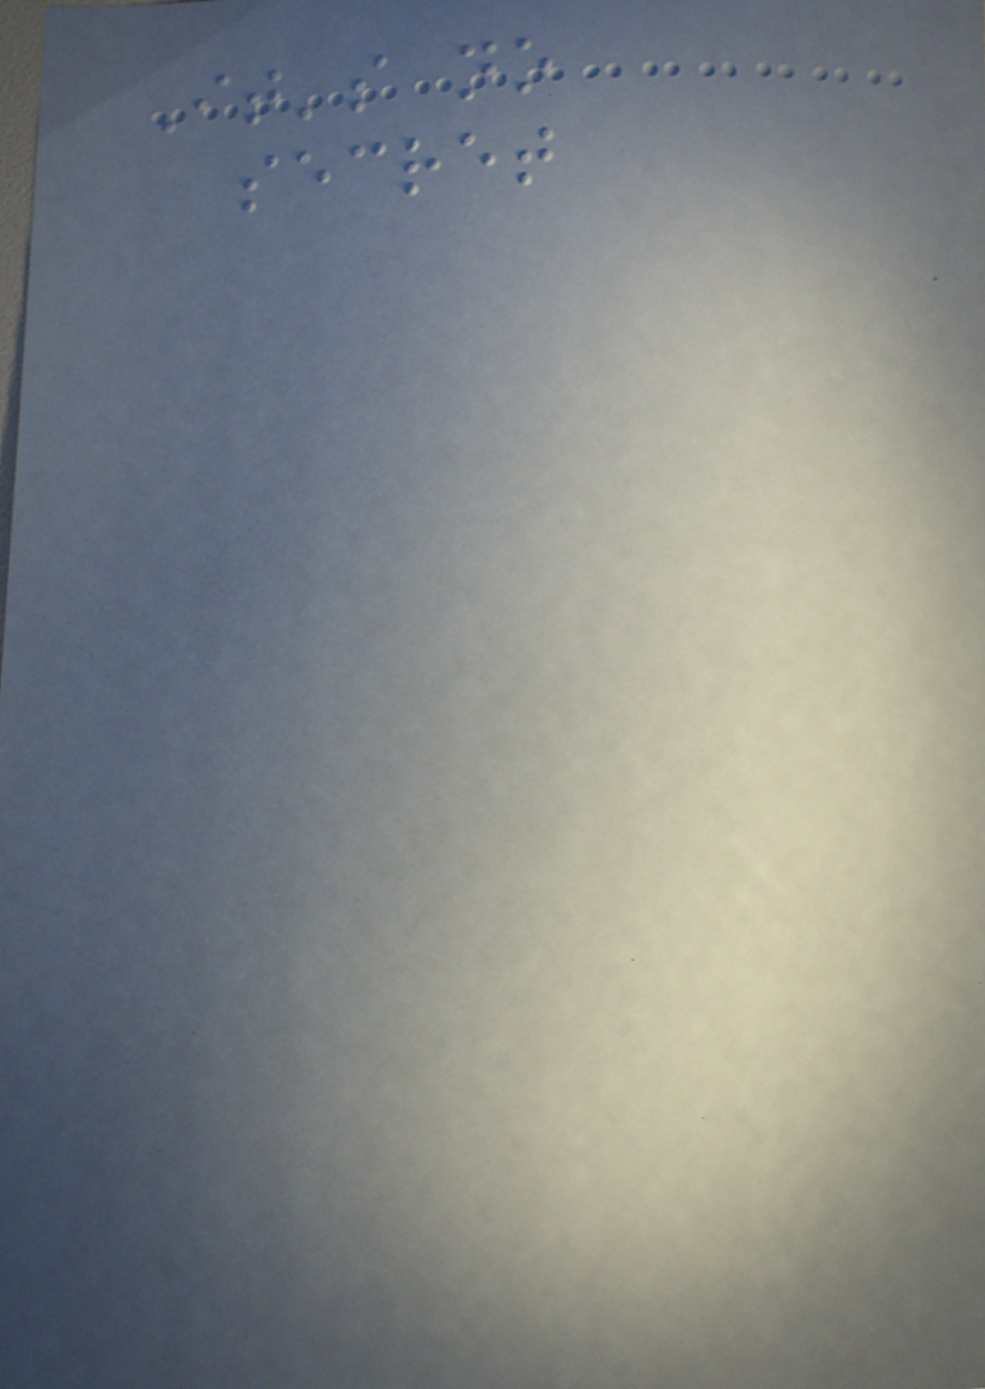It's no
secret
